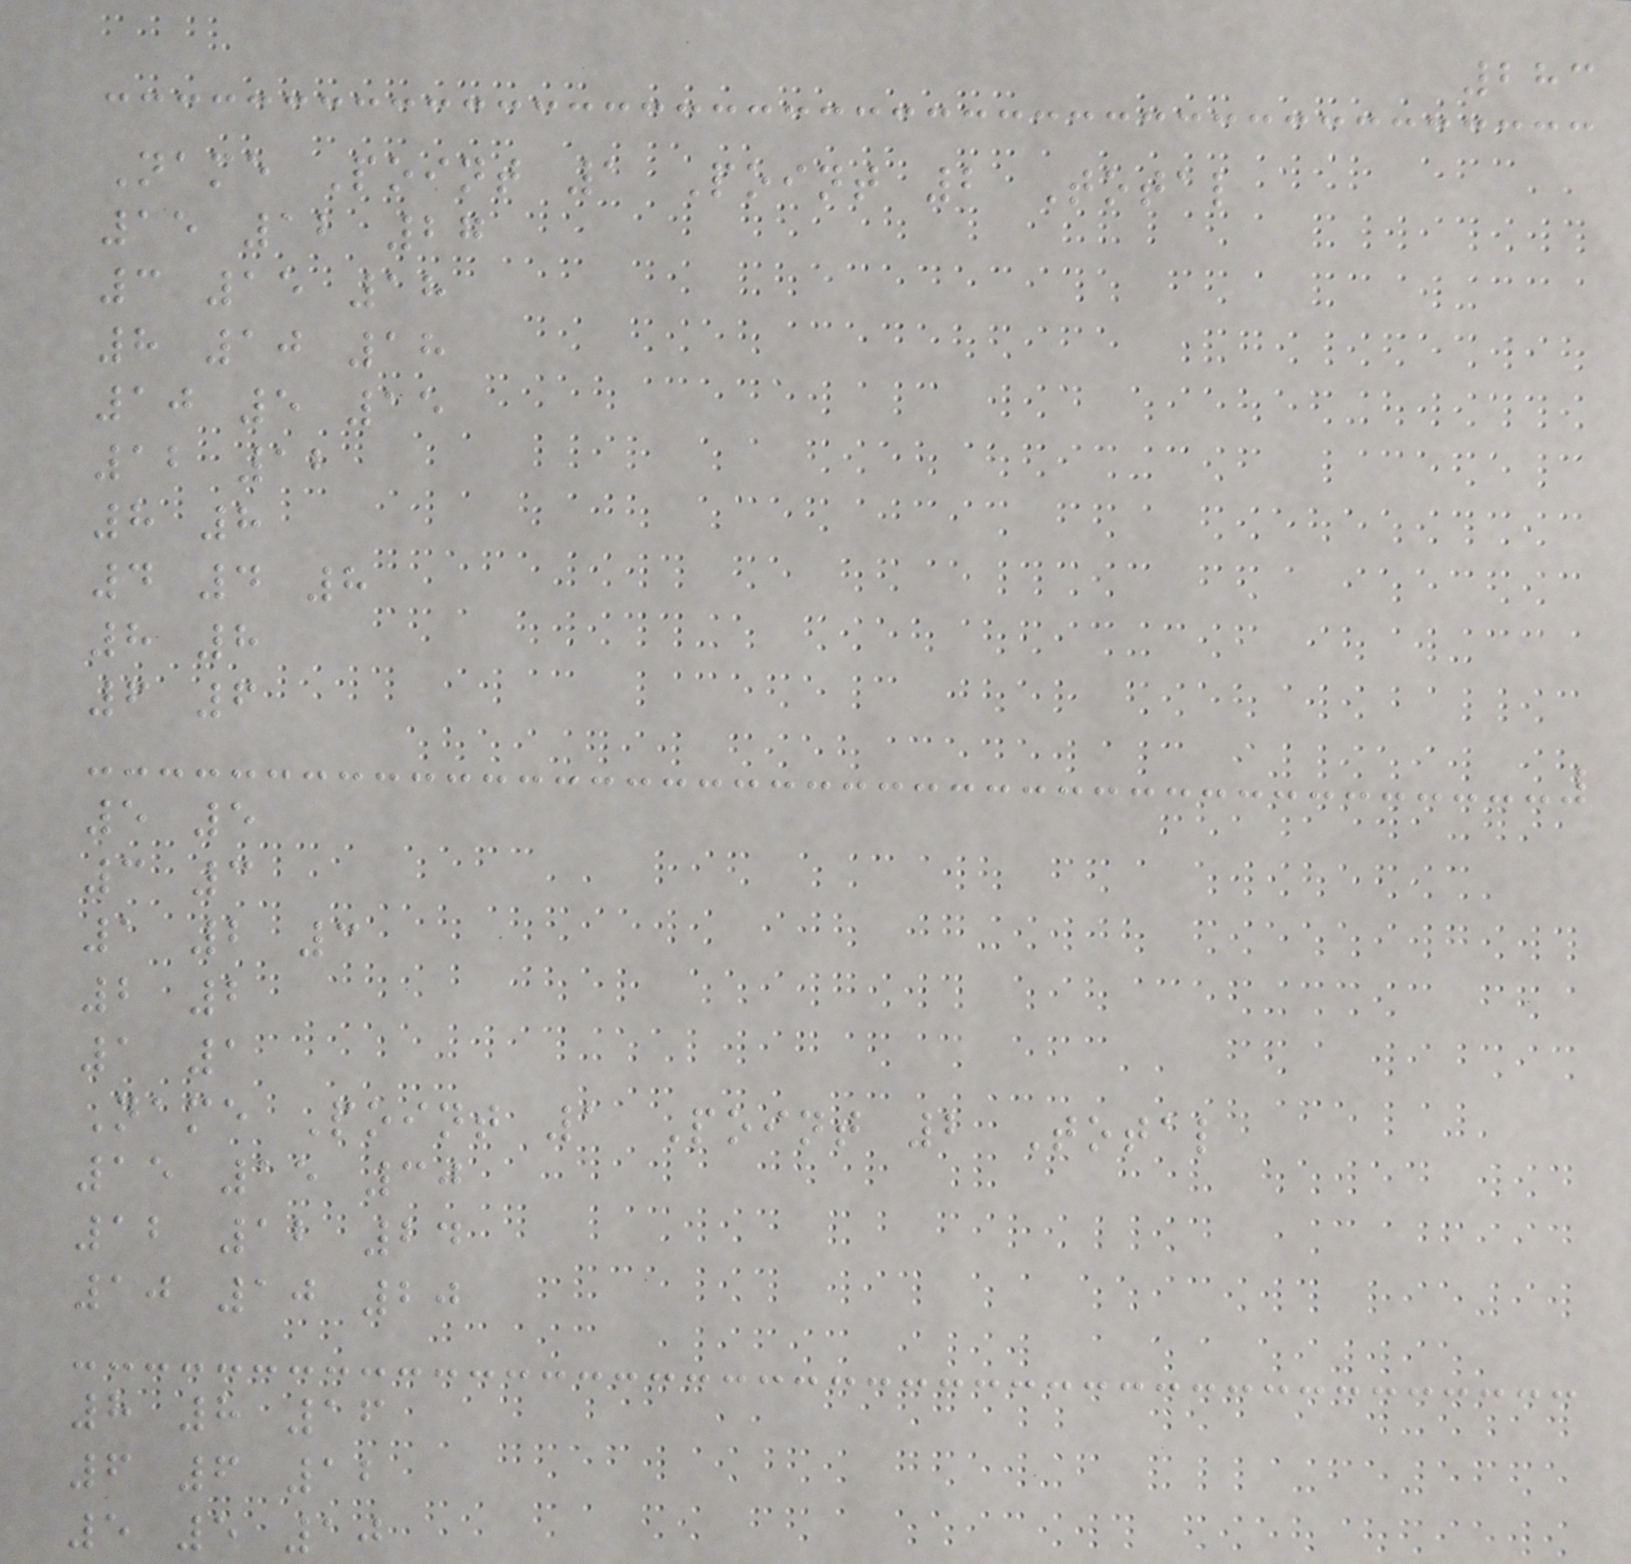283
Name Point 1 Point 2 Total
15 12 27
3 15 18
8 10 18
10 5 15
12 12
8 8
4 4 8
8 8
6 6
5 5
3 3
1 2 3
2 2
1 1
Name Point 1 Point 2 Total
15 15 30
12 12 24
10 10 20
8 8 16
6 6 12
5 5 10
